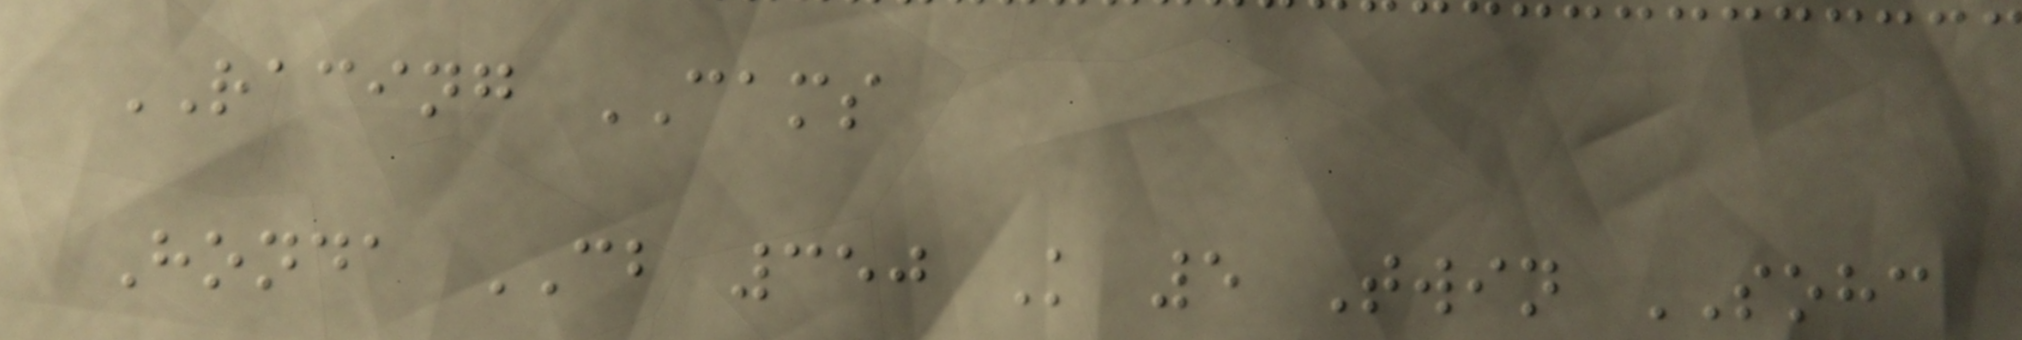RACING CAMS
Honda CB 350 K 5 Twin SOHC
